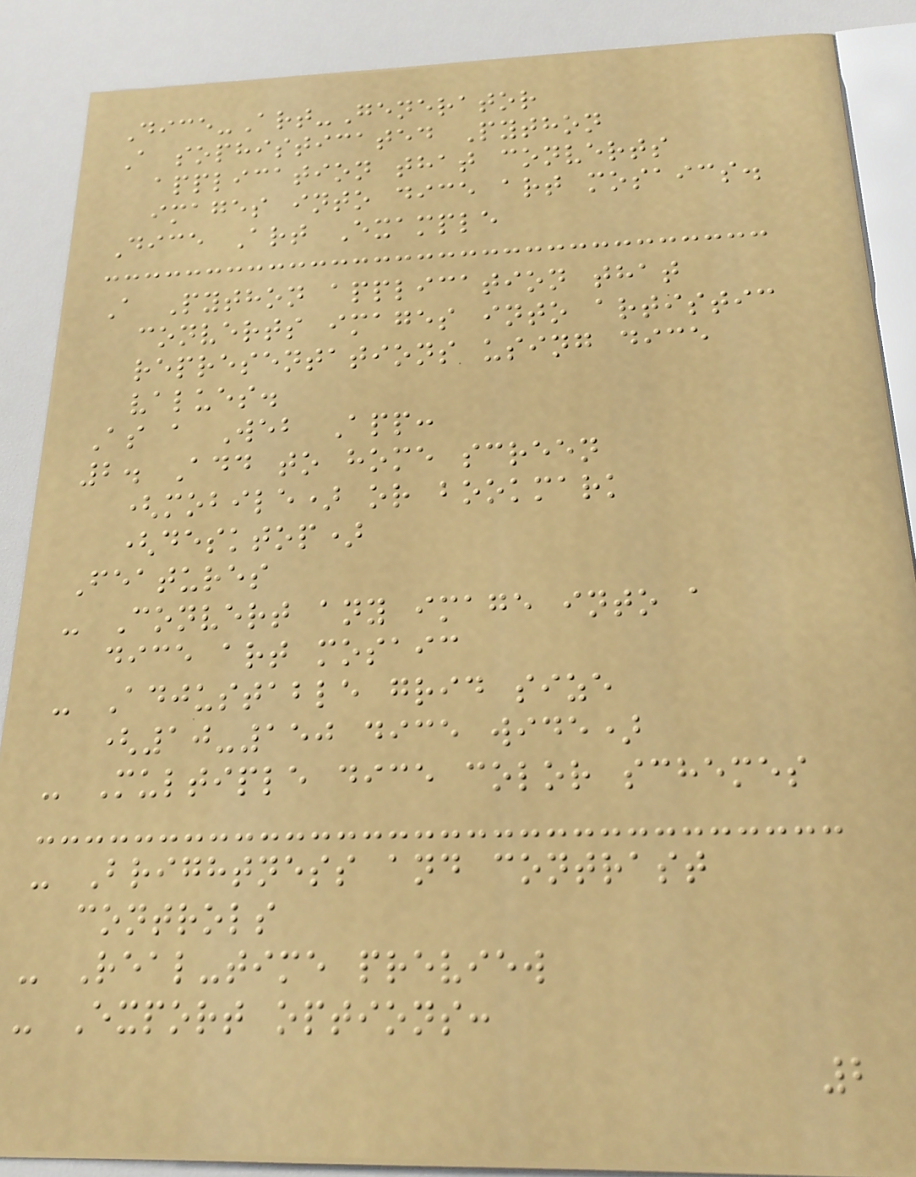Dice-Art-Generator
A sophisticated Python
application that converts
images into dice art mosaics.
Dice Art Example
A Python application that
converts images into artistic
representations using dice
values.
As a Web App:
2. Add to home screen
(mobile) or bookmark
(desktop)
Features
- Convert any image into a
dice art mosaic
- Adjustable grid size
(10-150 dice wide)
- Multiple dice color schemes
- Brightness and contrast
controls
- Real-time preview
- Export options:
2
